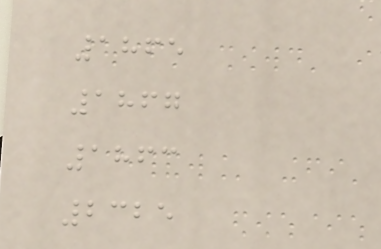1865
1867
1863
2325
